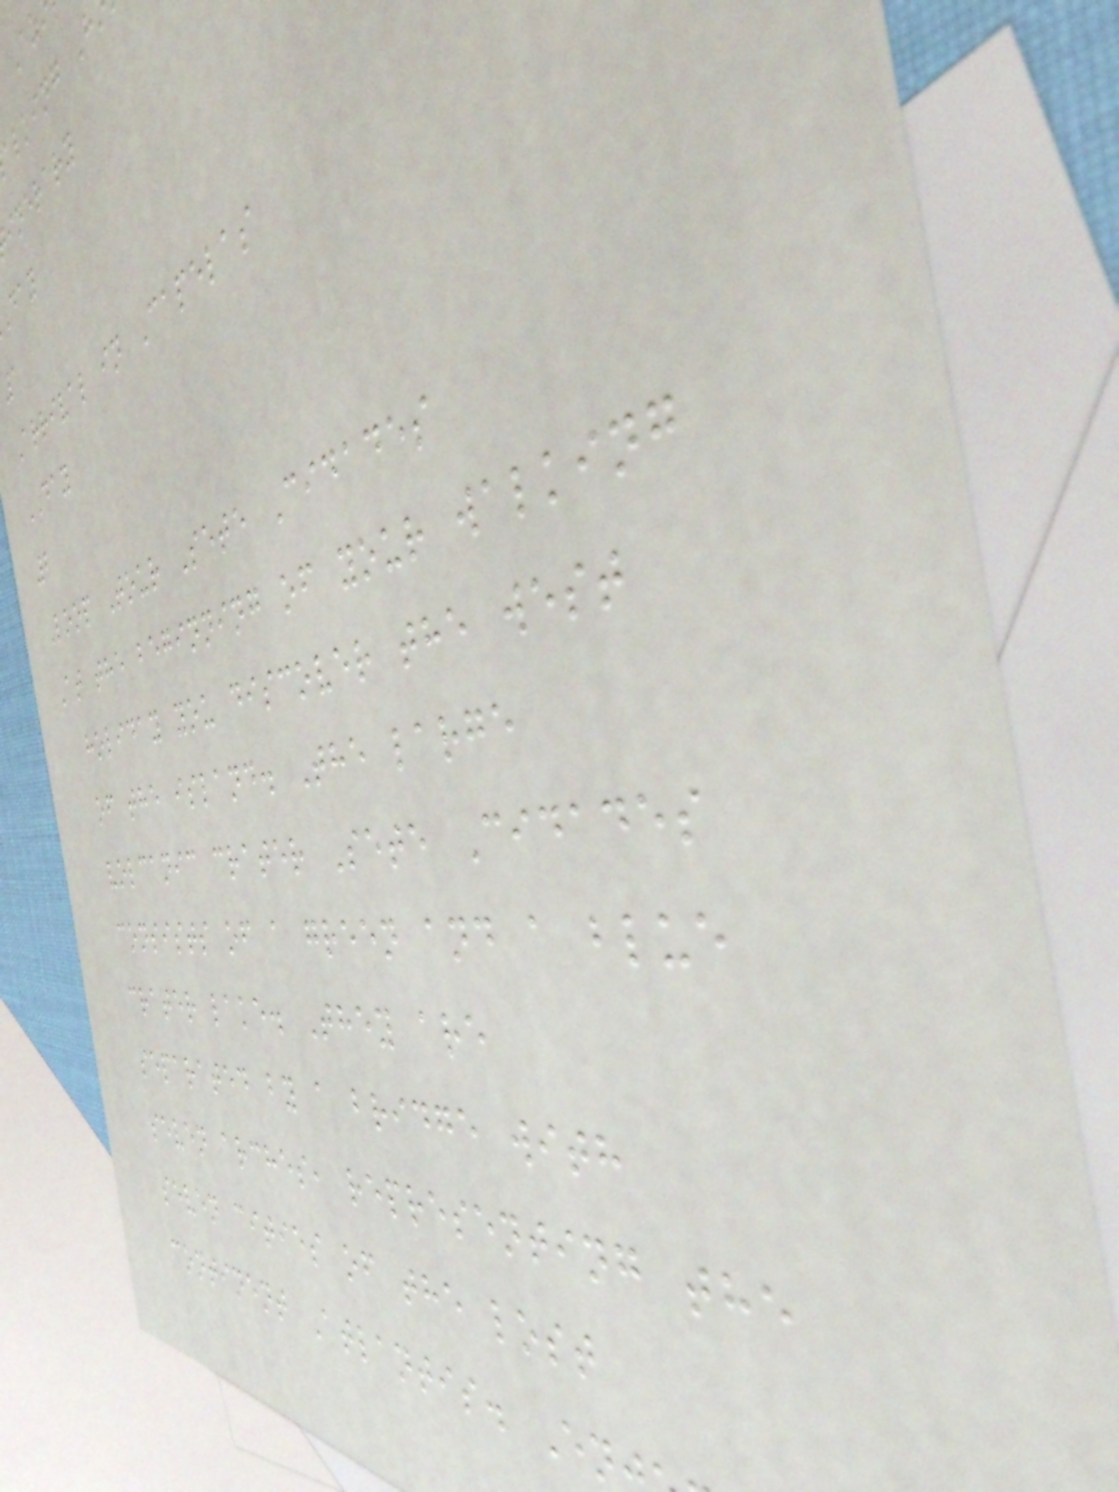alking H
inerary
1
Arrival in Capelas
DAY
2
Loop Tour Sete Cidades
At the beginning of your walking
holiday you discover the west
of the island. The large
volcanic crater Sete Cidades
consists of a green and a blue
crater lake. They are
separated by a bridge with
seven arches, representing the
seven cities of the lost
continent Atlantis. En
